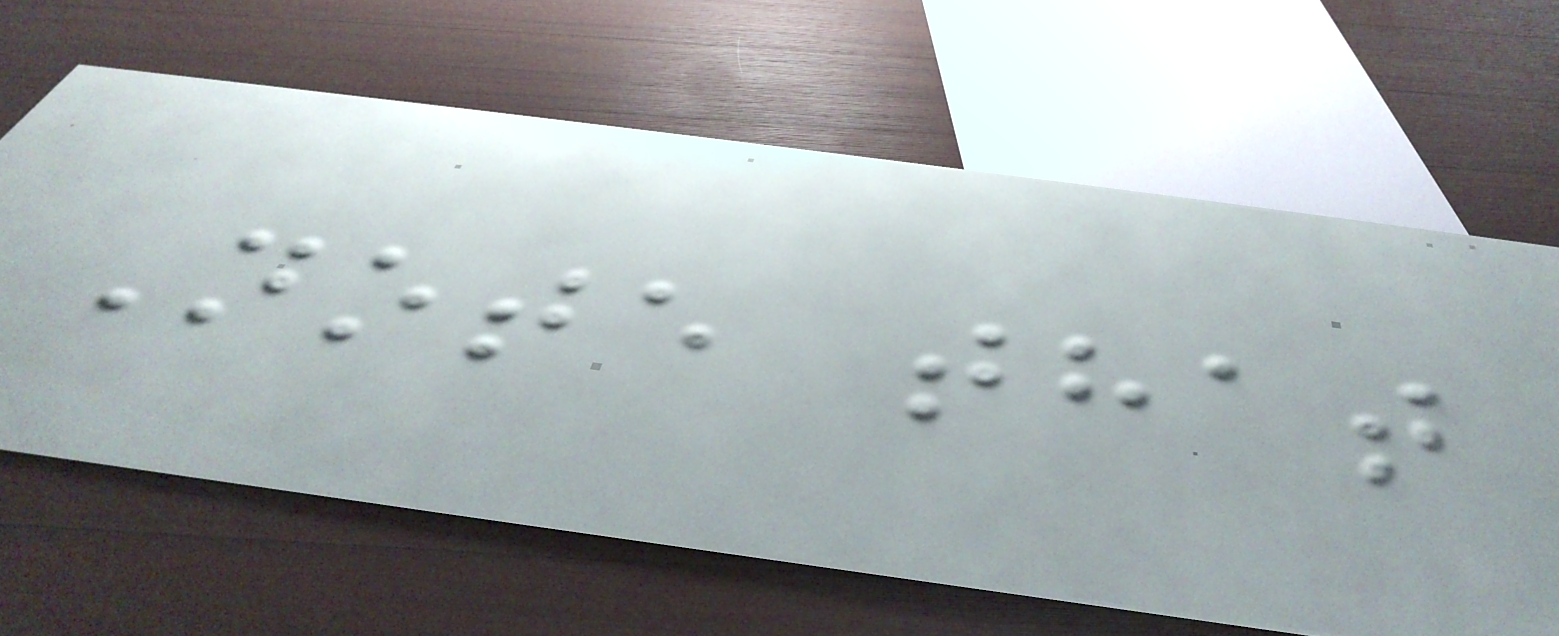Note that
